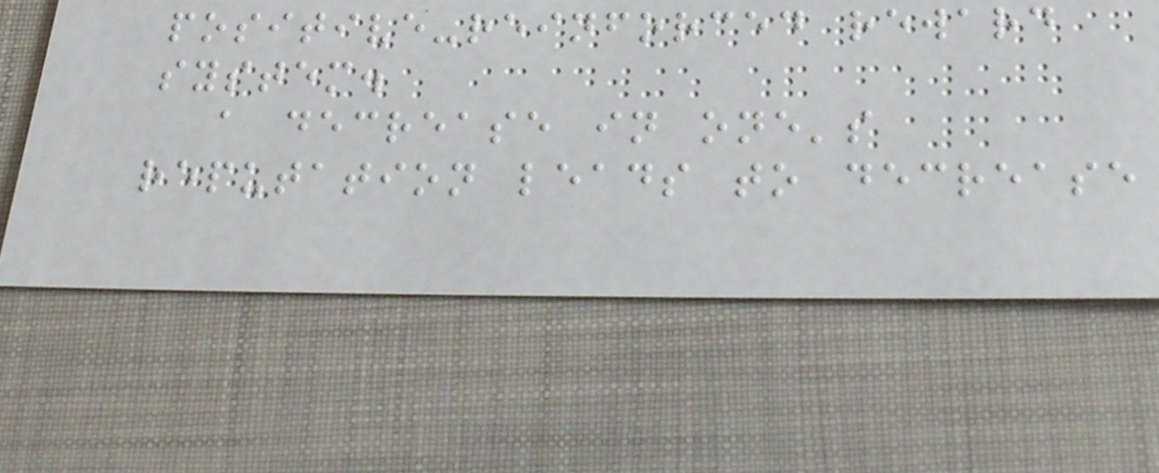positive-reinforced reward
system.
a decrease in one's
reputation leads to decrease
